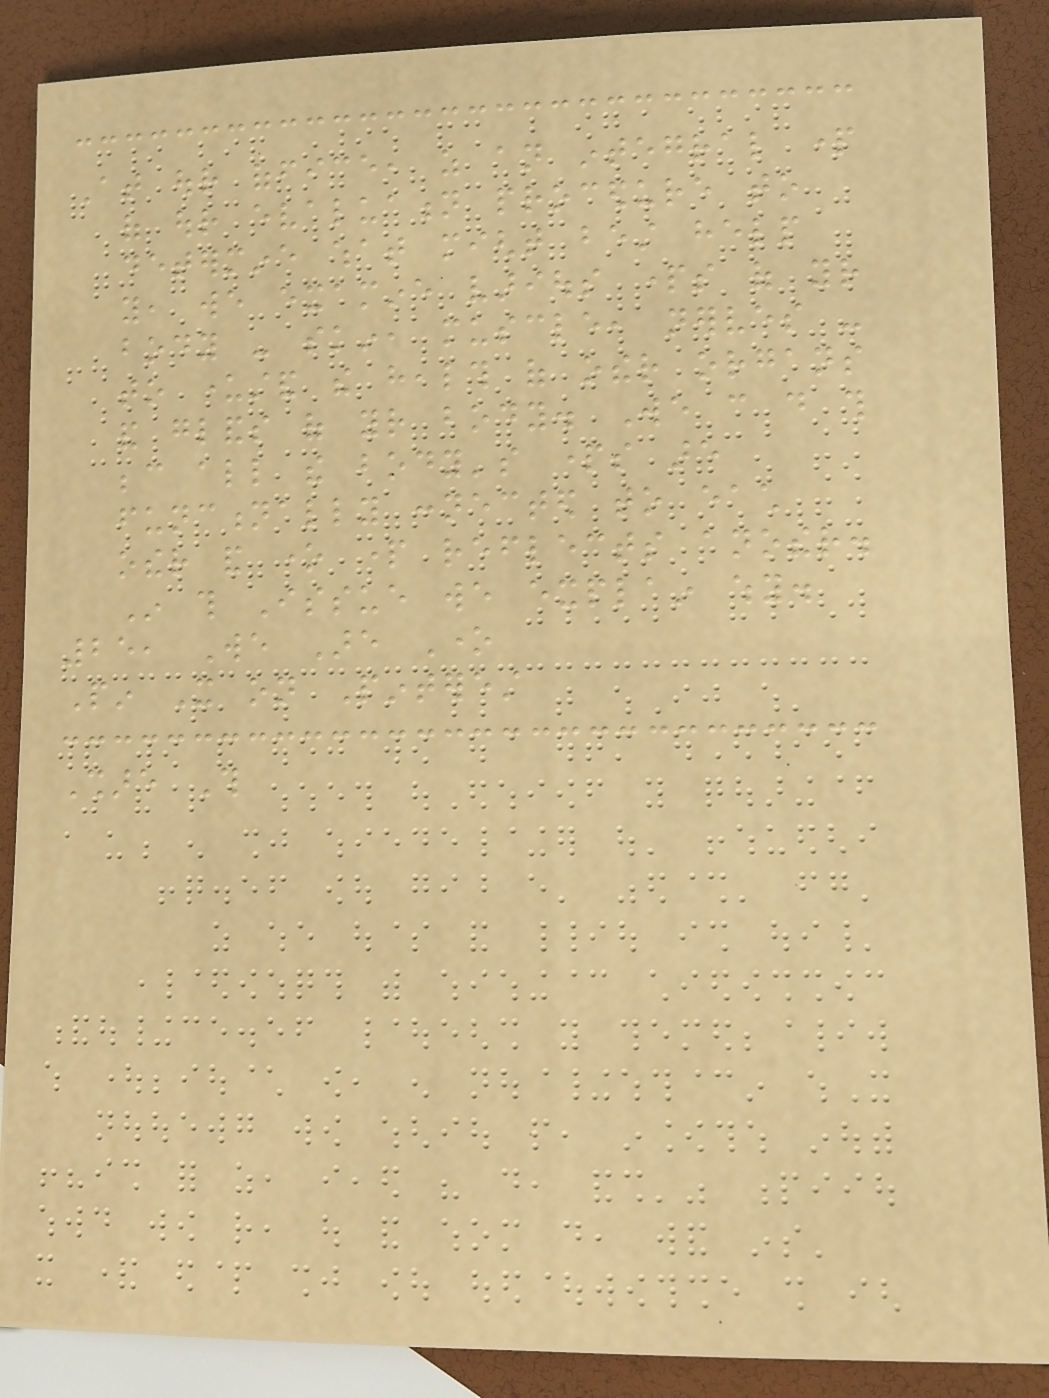At our office, as an integral part
of our evaluation procedure to
determine what might best help
you, we examine various parts of your
body - skin, muscle, nerves -
to understand the health of other organs
and glands of your body. We can do this
because all the body's parts are
functionally connected to each
other and one part reflects another.
In this Issue we explain why.
25, We Are One
Pin It on Pinterest
Share This
